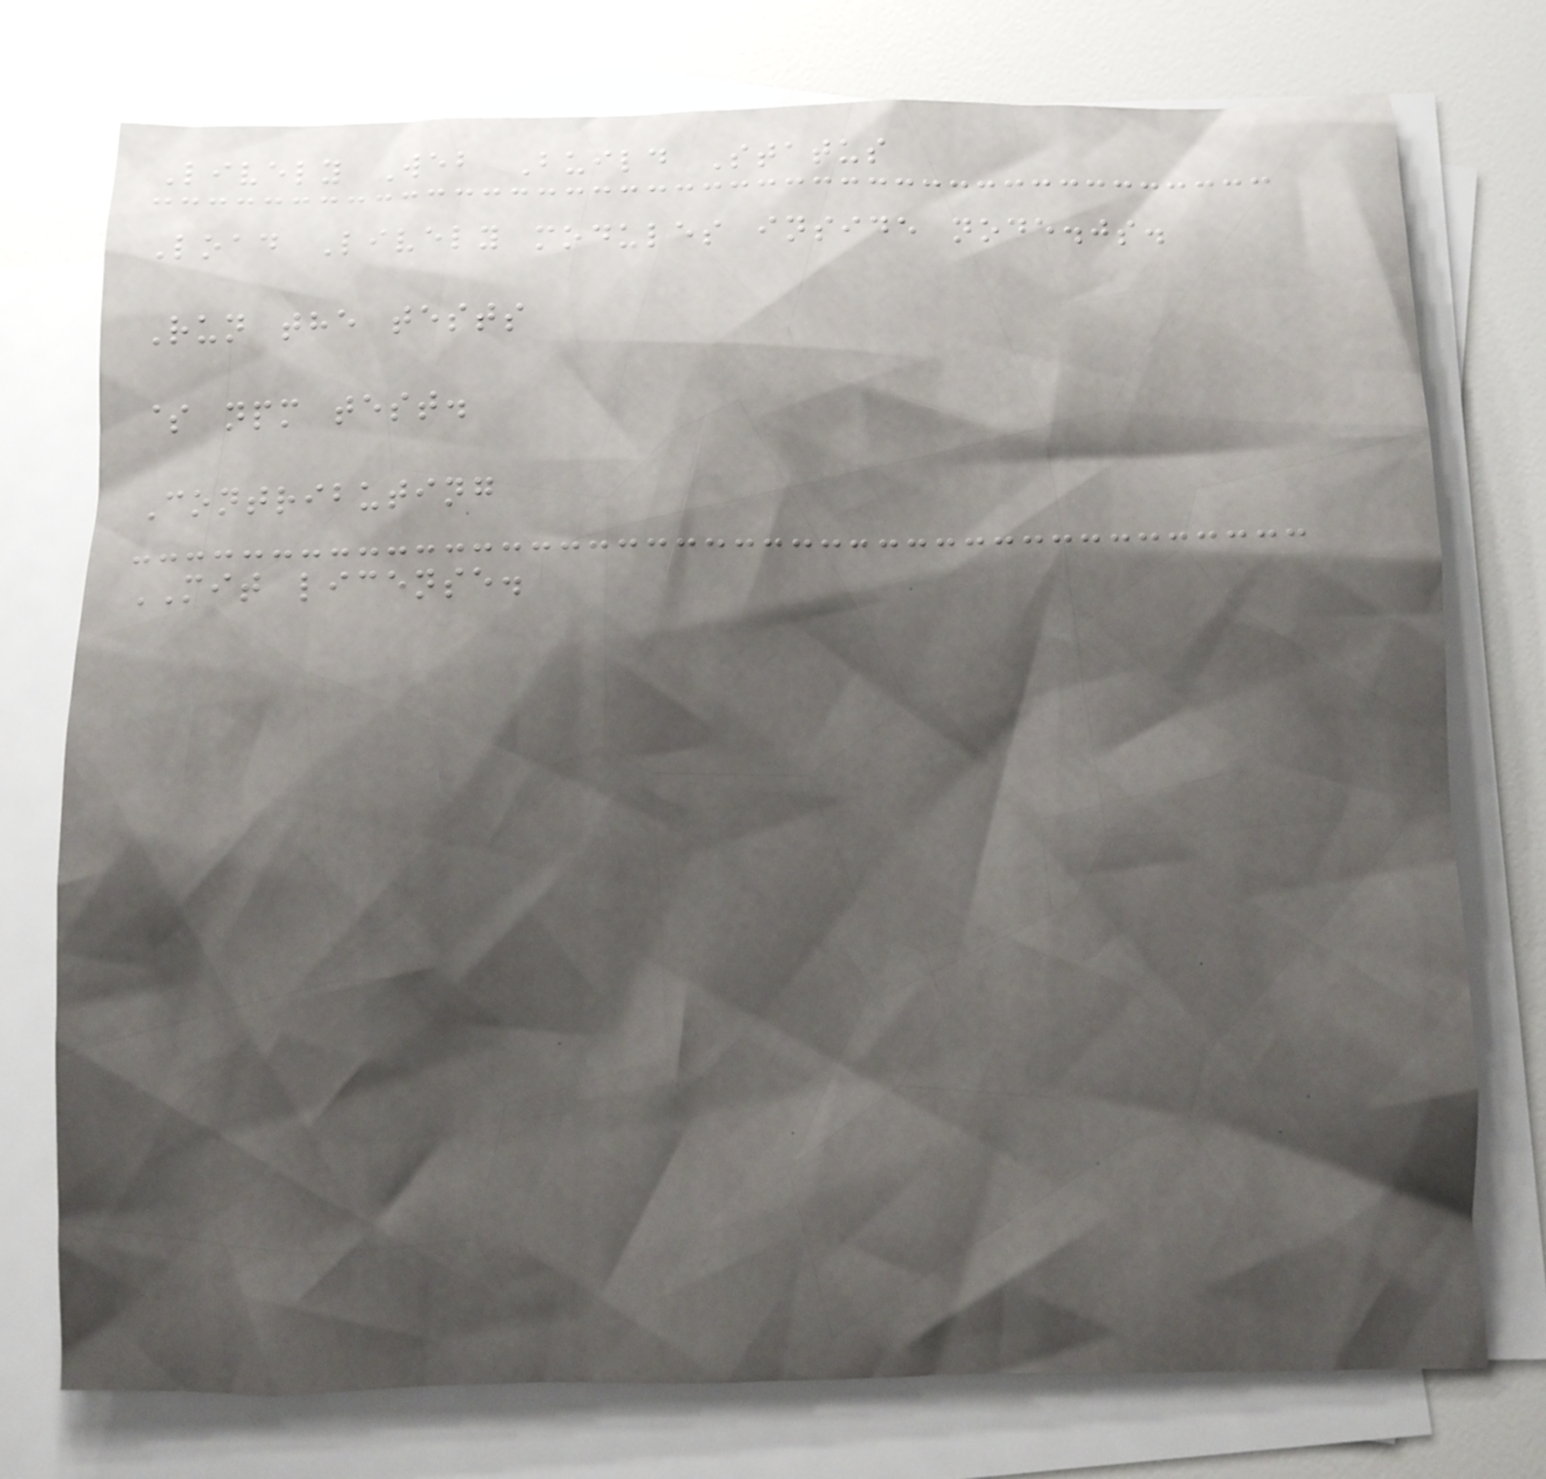Lively Web Build Status
Load Lively modules inside node.js.
Run the tests
$ npm test.
Contributing
MIT license.
